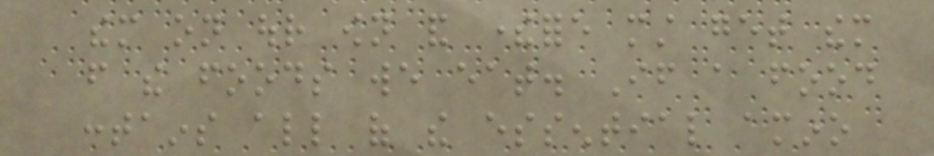them on our own and therefore must get them
from the foods we eat. If a food
contains all of the essential amino
